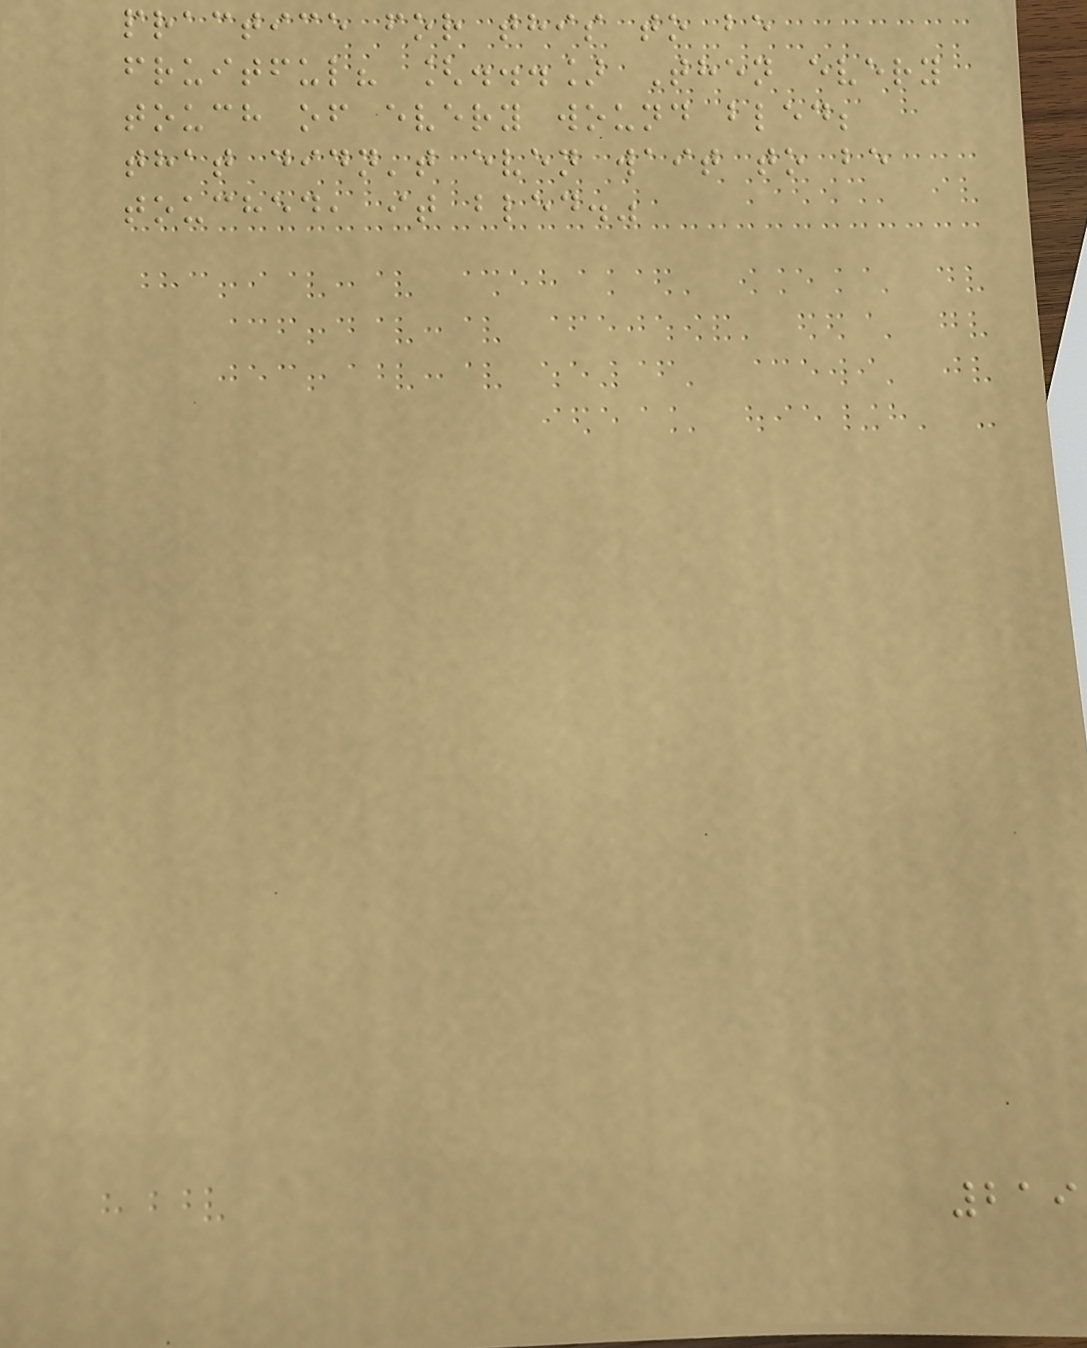practice for this to be
fruitful? [...] Then every
touch of every wound bled;
that didn't even wait to be
touched, it bled."
219
